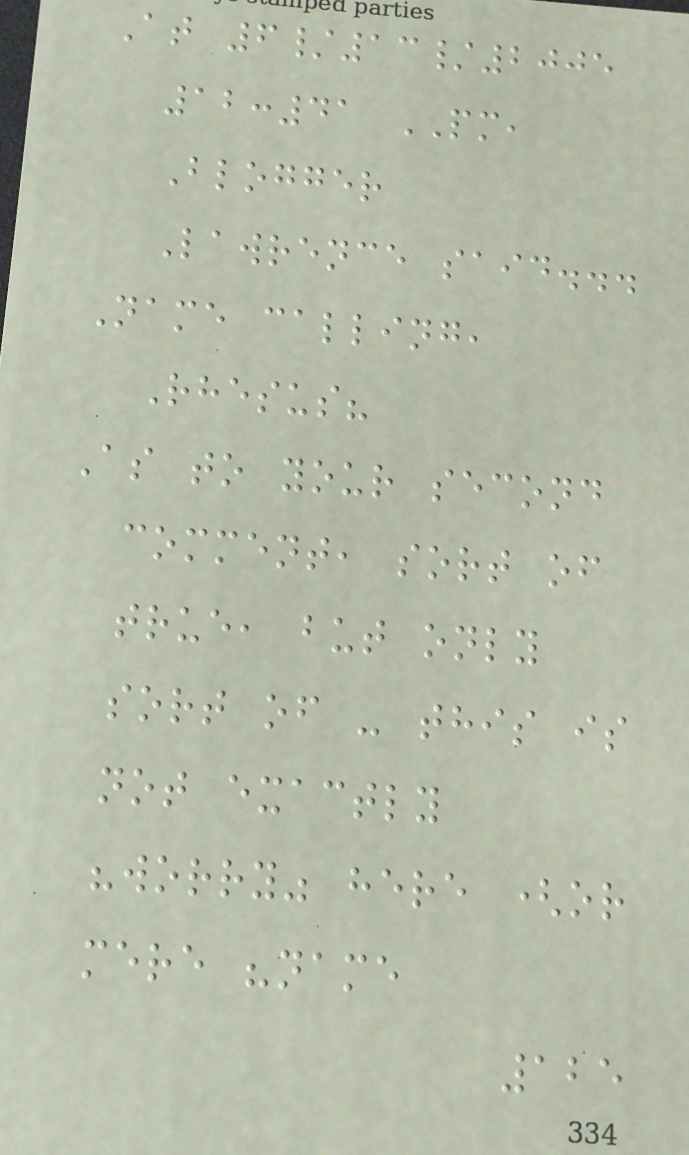At 6/13/2005
12:41 PM,
Blogger
Lawrence said...
Name calling,
Rhesus?
As to your second
comment, sort of
true, but only
sort of - this is
not exactly
"worry" here (or
mere "name
125
